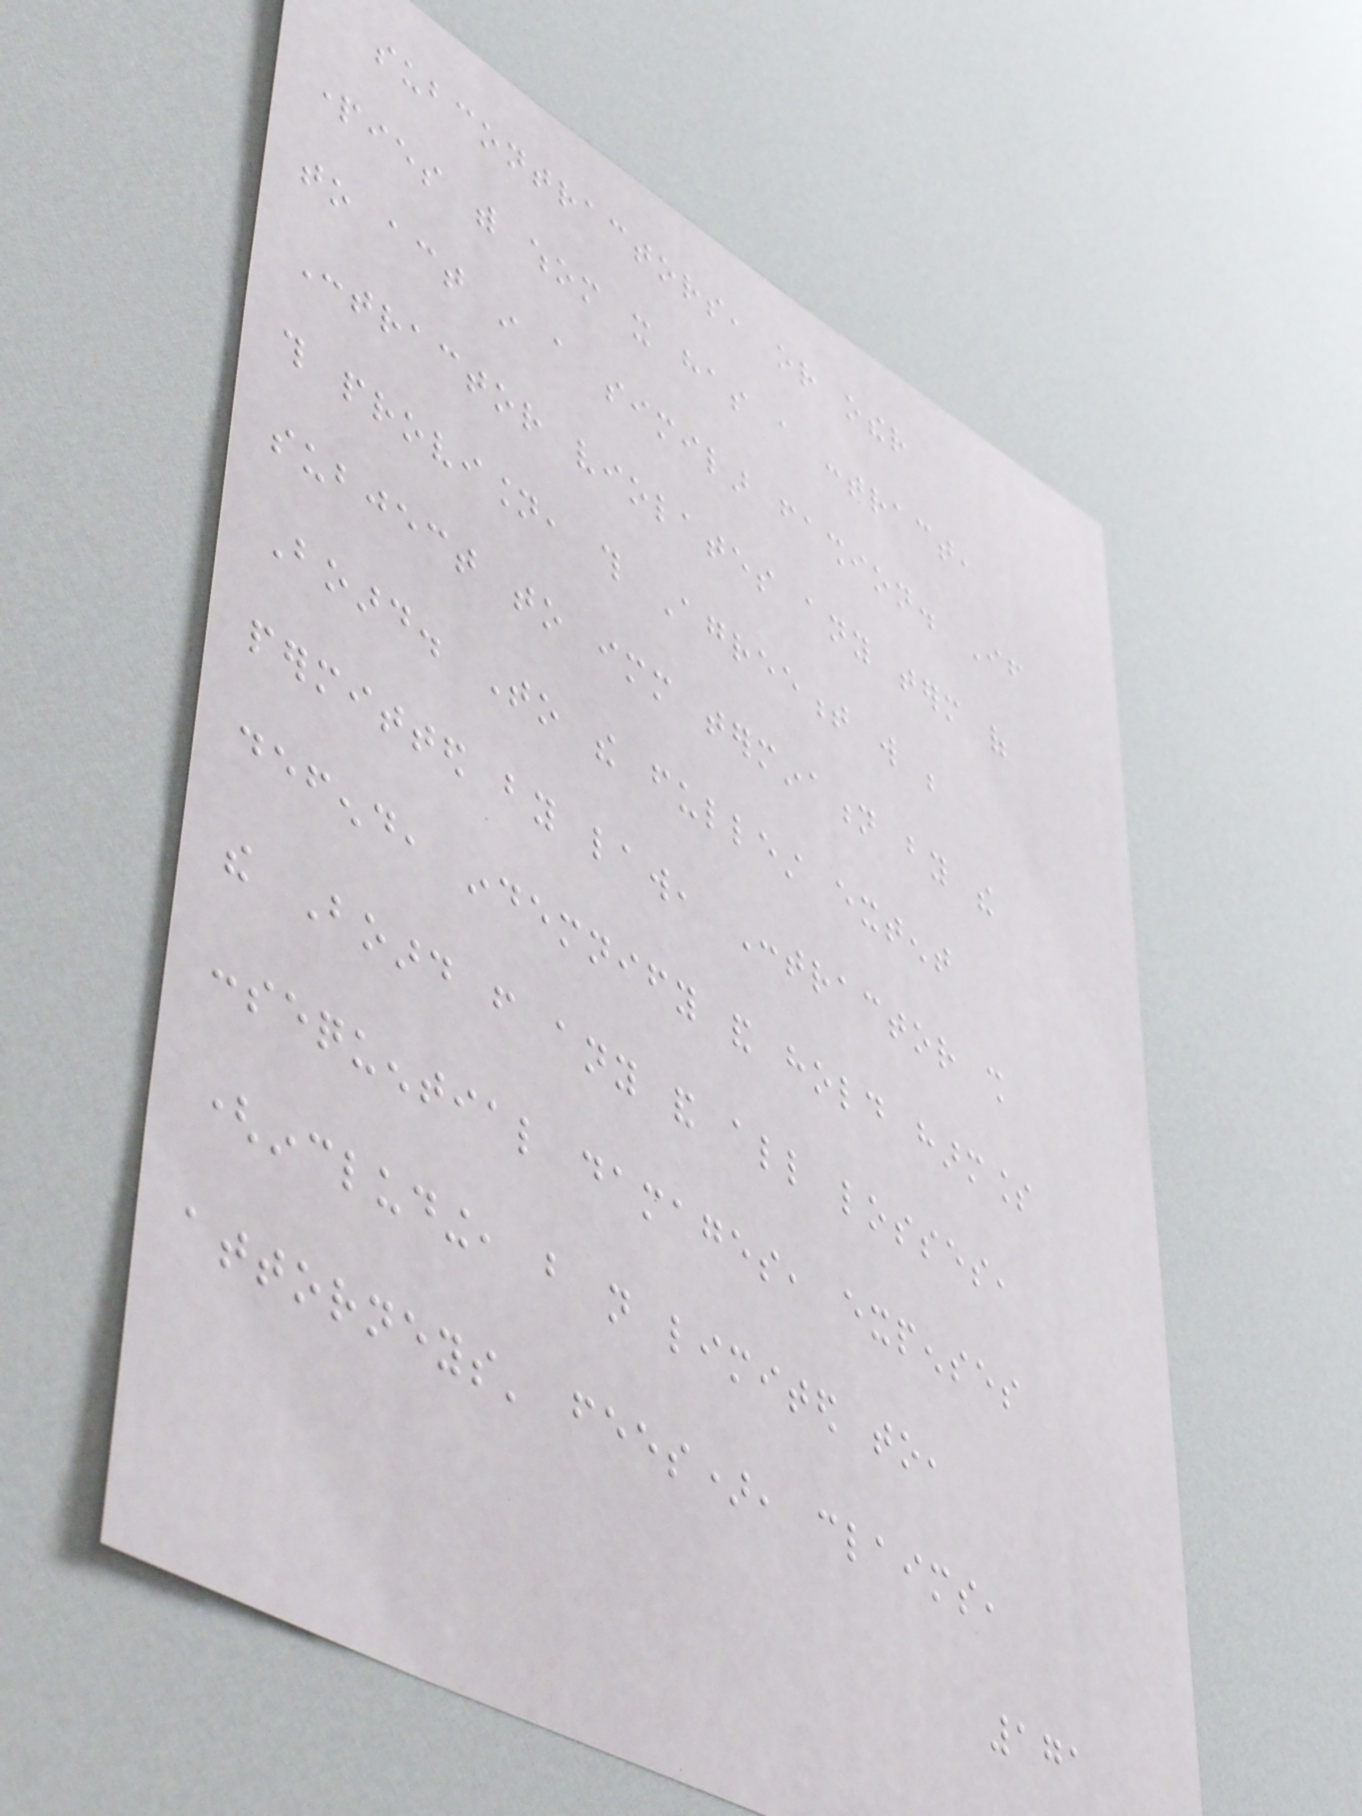subcontractors, or other
parties with whom it has a contract,
to act in a similar fashion. If
Contractor violates any term of
this provision, this Agreement will be
subject to immediate termination by the
Board. To the fullest extent
permitted by law, Contractor shall
defend, indemnify and hold harmless
the Board from any and all losses,
consequential damages, expenses
(including, but not limited to,
attorneys' fees), claims,
171
